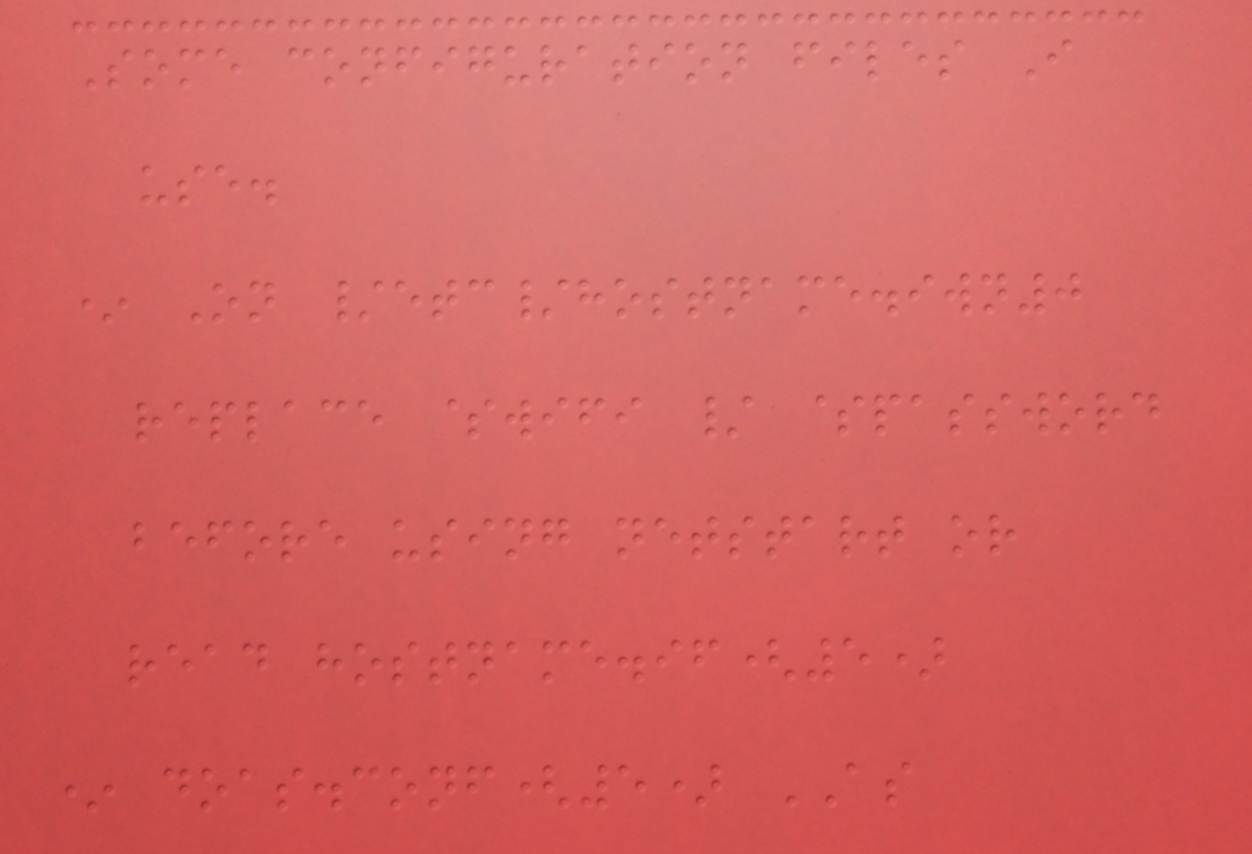Some configuration files I
use.
* On /etc/hostname.iwn0
replace $wifi / $password
before using netstart or
read hostname.if(5)
* doas.conf(5) AS
